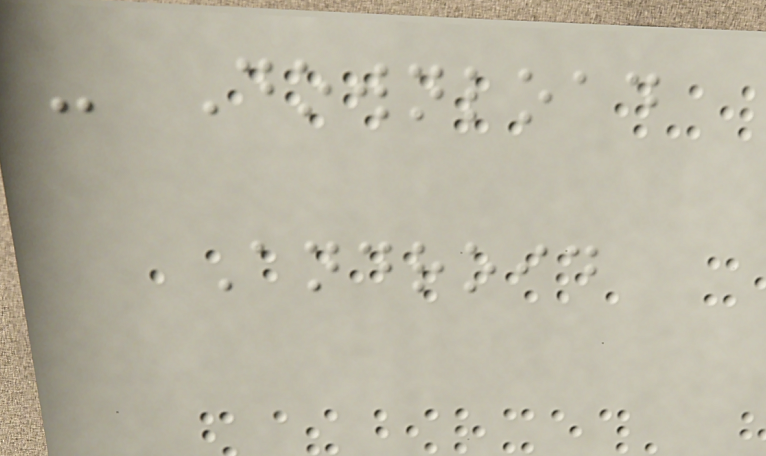- Download
Android
